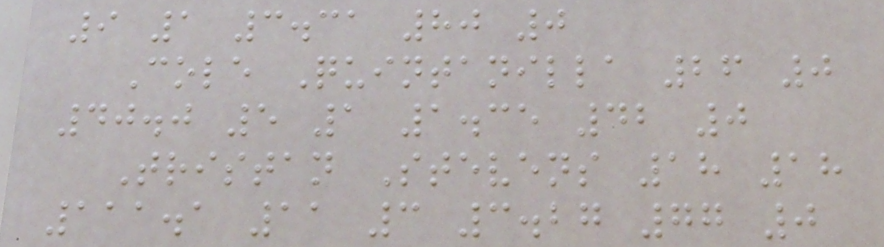9 1 3.31 80 0
Cole Quintanilla 26 0
40.0 5 1 1.35 42 0
Tristan Stevens 18 18
111.1 11 3 3.27 77 0
